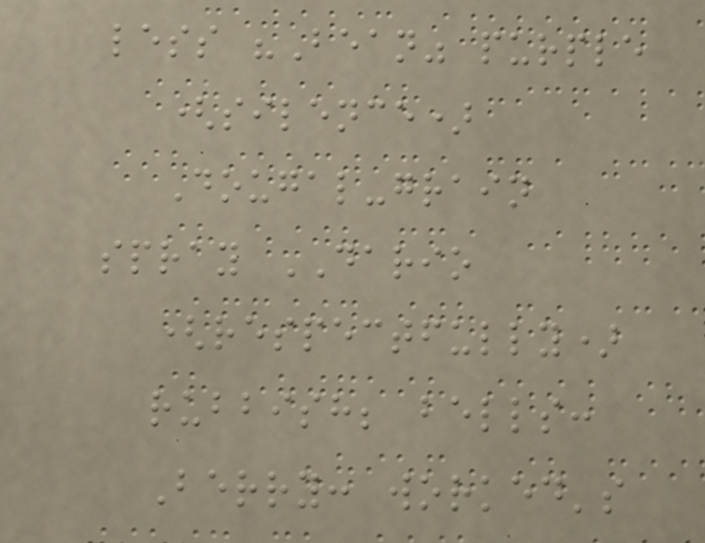less "Bean" purple
(silence)
Dougal-grain
spray DARIO
(respectfully)
rubbish; bells:
Berry: worked's
